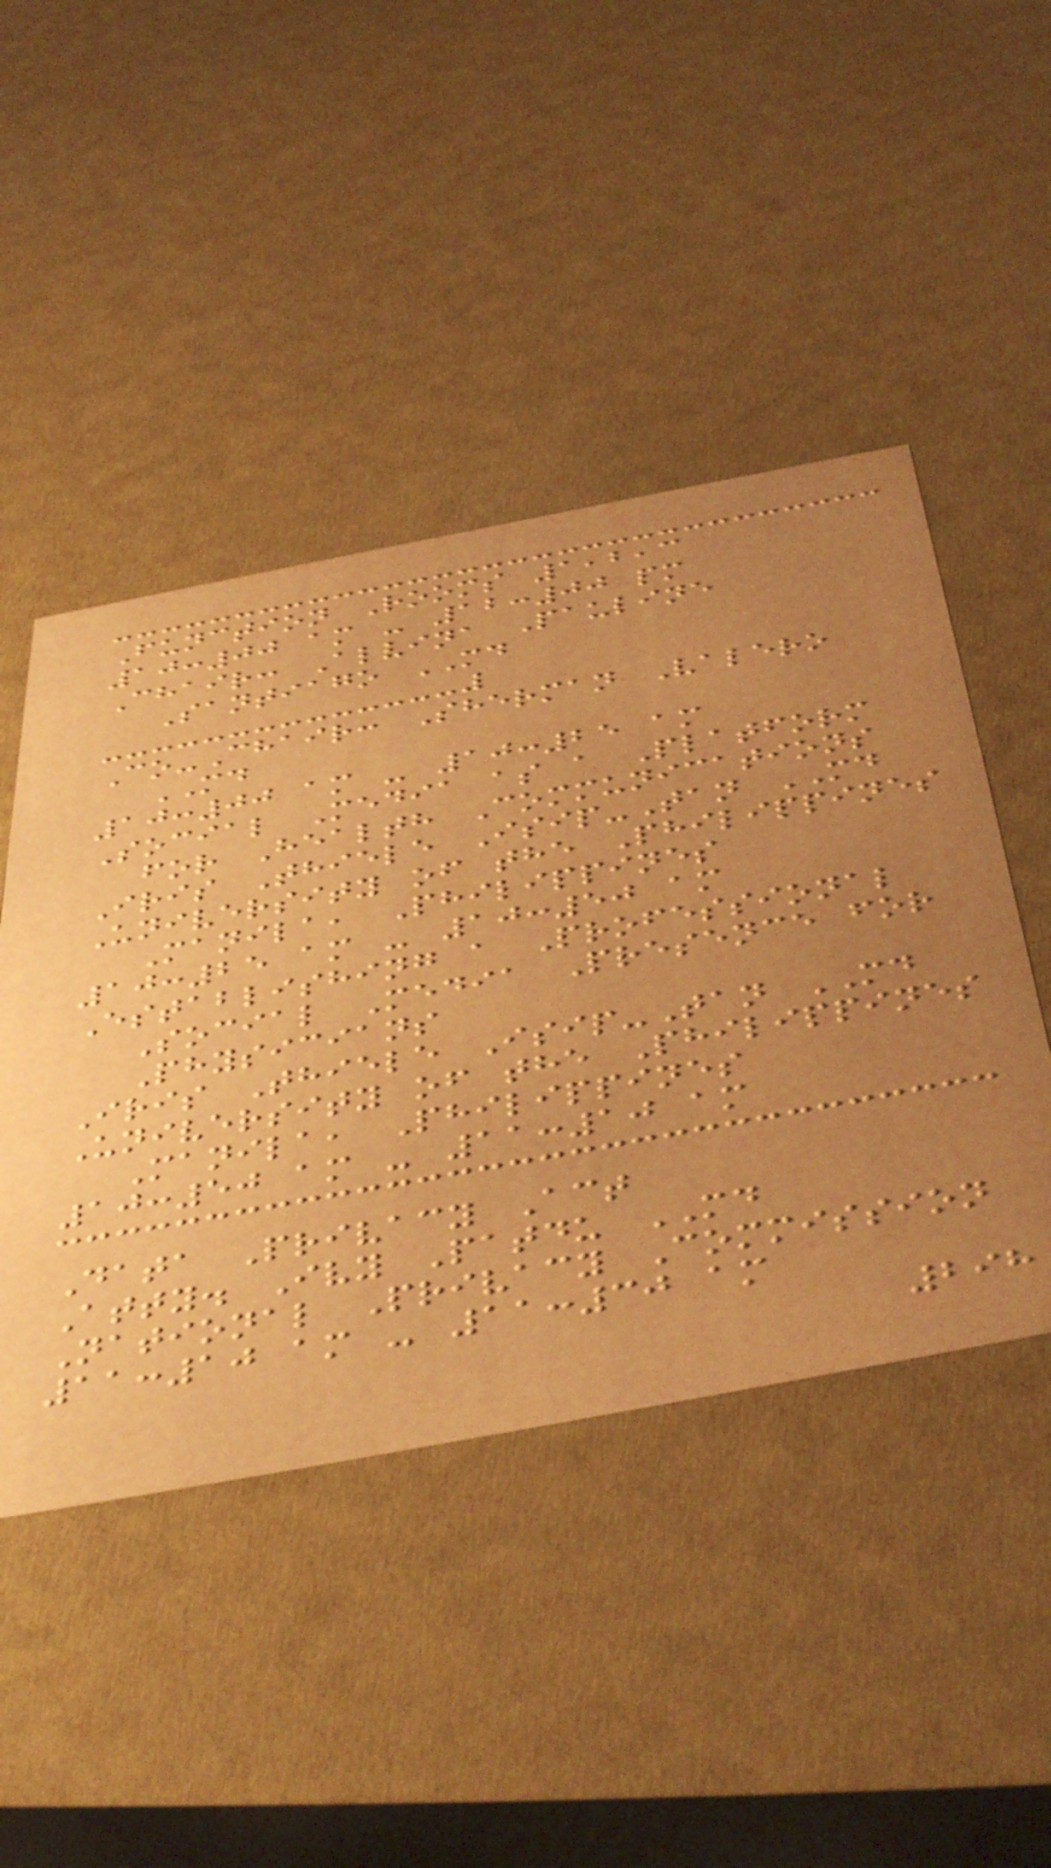Function Rooms 1,2,3
10:00 am - 12:00 pm
Chair: Alvina Pauline
Santiago MD
Co-Chair: Sherman Valero
MD
10:00 am - 10:25 am
Social Media as a Platform
for Health Communications
Iris Thiele Isip-Tan MD
University of the Philippines
Manila, Philippines
10:25 am - 10:50 am
Establishing a Professional
Social Media Presence for
Physicians
Iris Thiele Isip-Tan MD
University of the Philippines
Manila, Philippines
10:50 am - 11:10 am
Data Privacy Act
Atty. Ivy Patdu MD
National Privacy Commission
11:10 am - 11:30 am
298
